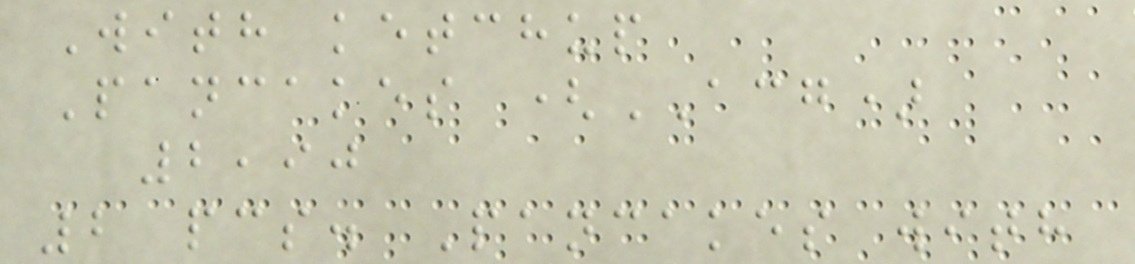With ketchup
Pancakes (ACG)
2,90
2 pcs. Pancakes with
